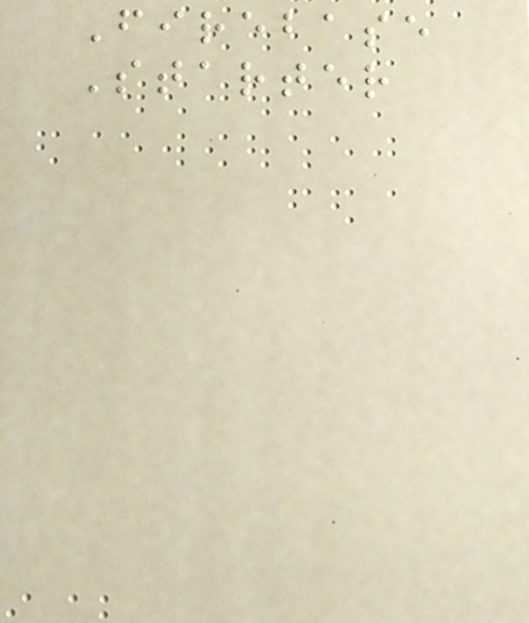Firebase
Starter
